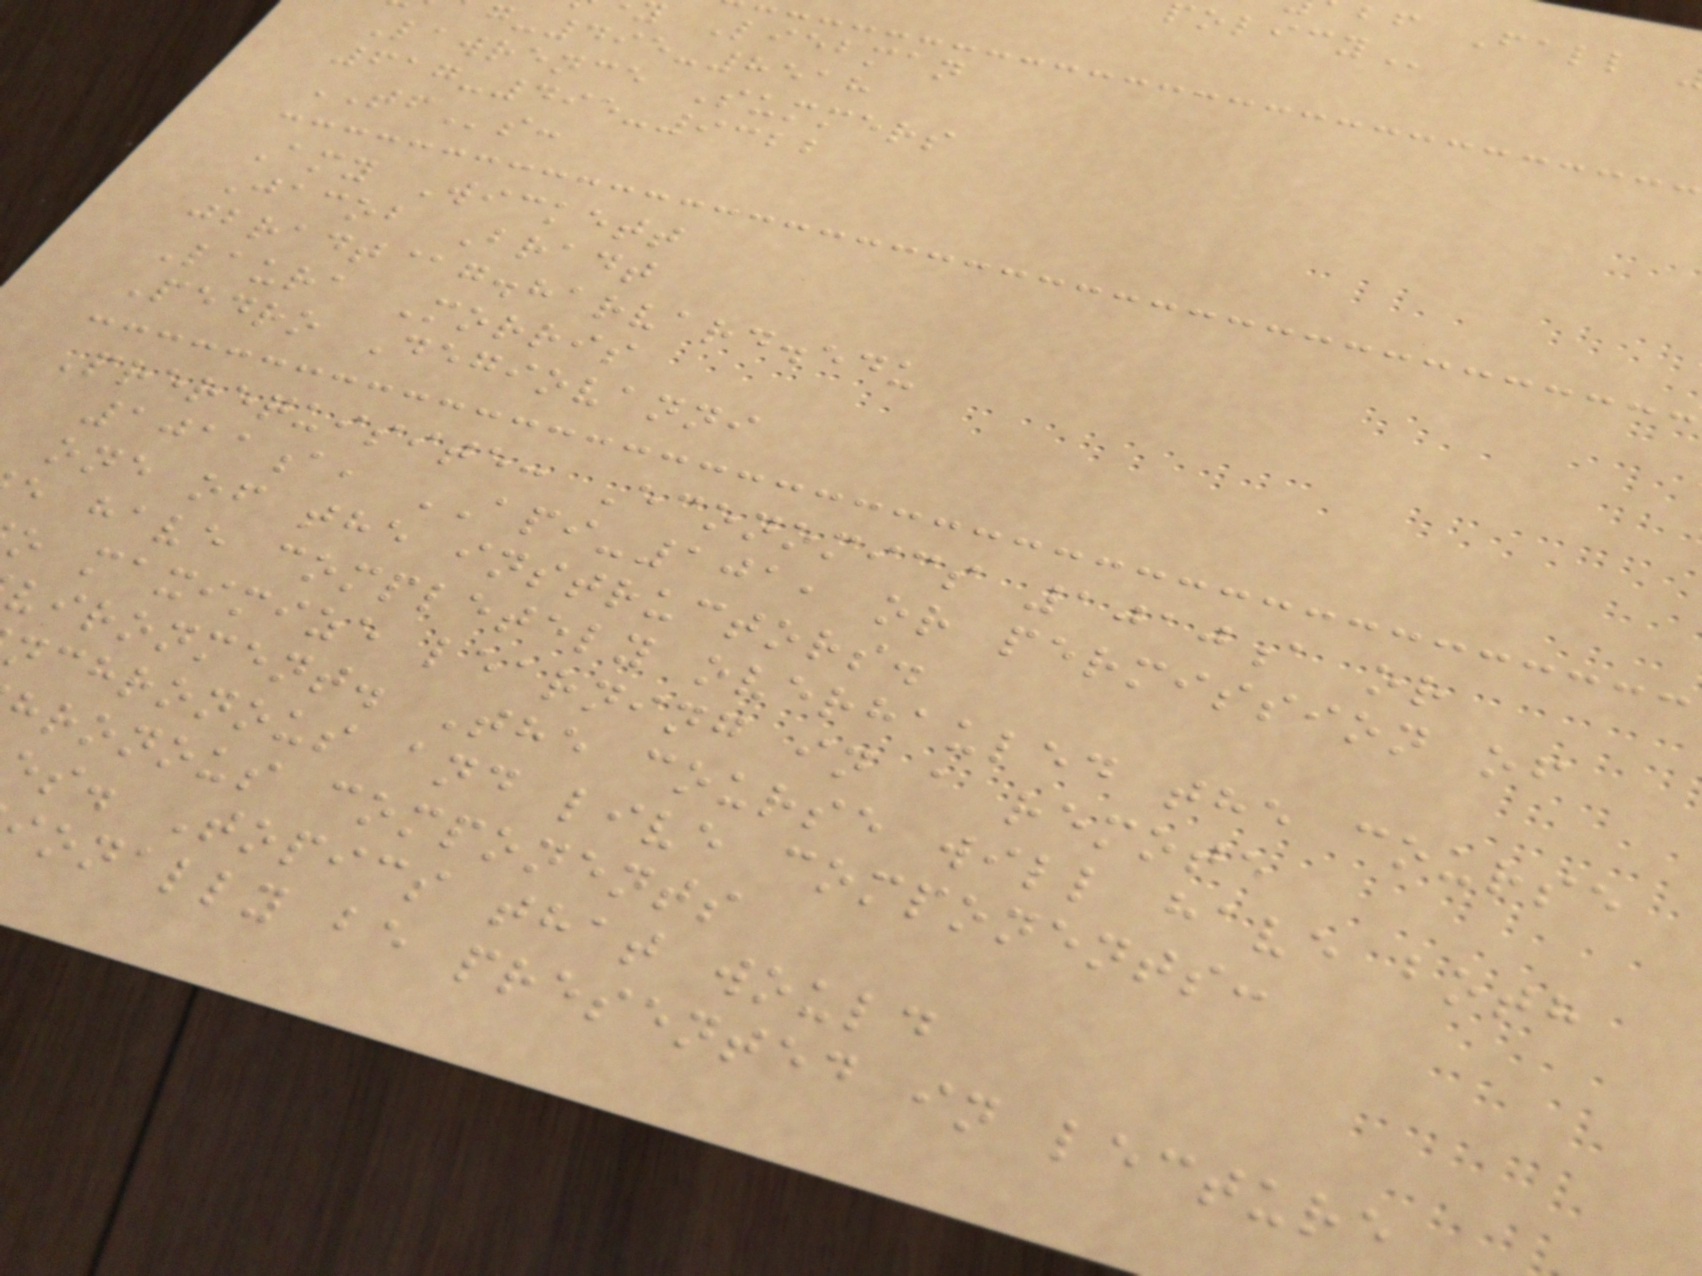Liebman
-495-8518
Lawrence Summers
617-495-9322
TFs:
Amy Wickett
Jacob Bradt
jbradt@g.harvard.edu
Laura Morris
Pedro Degiovanni
Prerequisite: Economics 1010a or
1011a, API-101, or permission of
one of the instructors.
e have completely overhauled the course
o maximize learning in a remote
vironment. The course will have both
nchronous and live components:
hronous components
s. Topics that would
onally be presented in lecture
